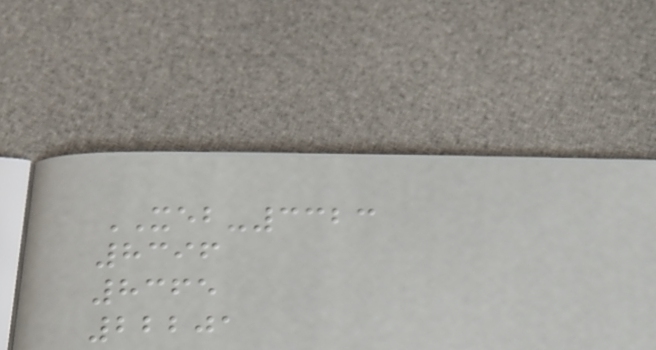XEB-3323
8396
8365
22201
